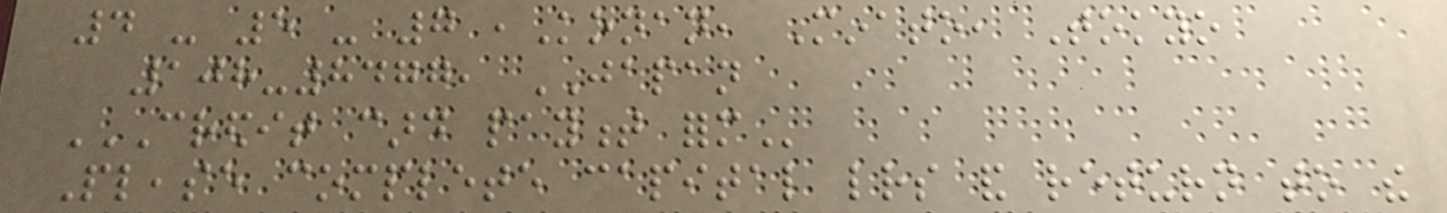4 - 5 - 7 ,Konan, Minato, Tokyo
108-8477, JAPAN
CREDIT CARD PAYMENT FORM
Please complete capital letters and return to the
